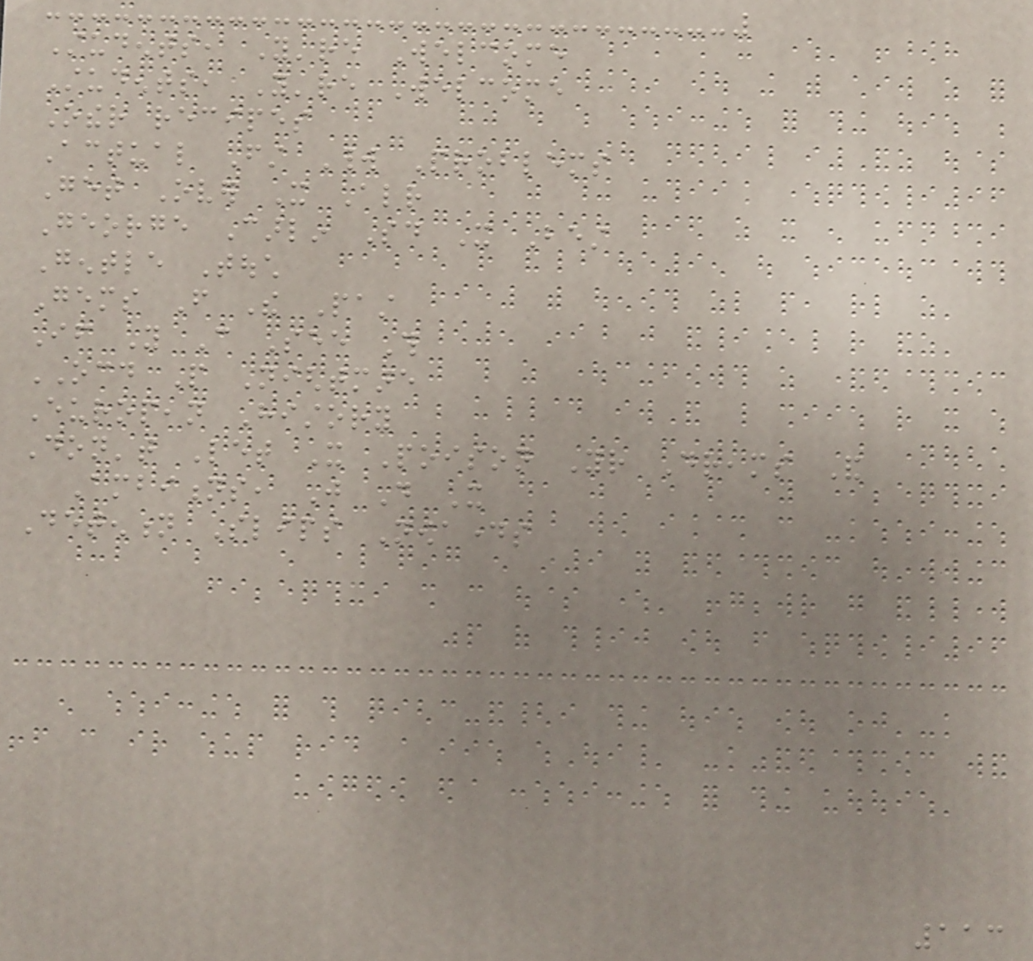Students, You're Welcome
Students, You're Welcome
Other recipes
Actual First World Problems
Get Over It Already
George Carlin Said It Best
Gentle Touch
Gems From The Past
If You Can See This
OCD People Nightmare
European History
Don't Let It Poison Your Dreams And
Ambitions, Just Do It
Detention Slips Nowadays
113
